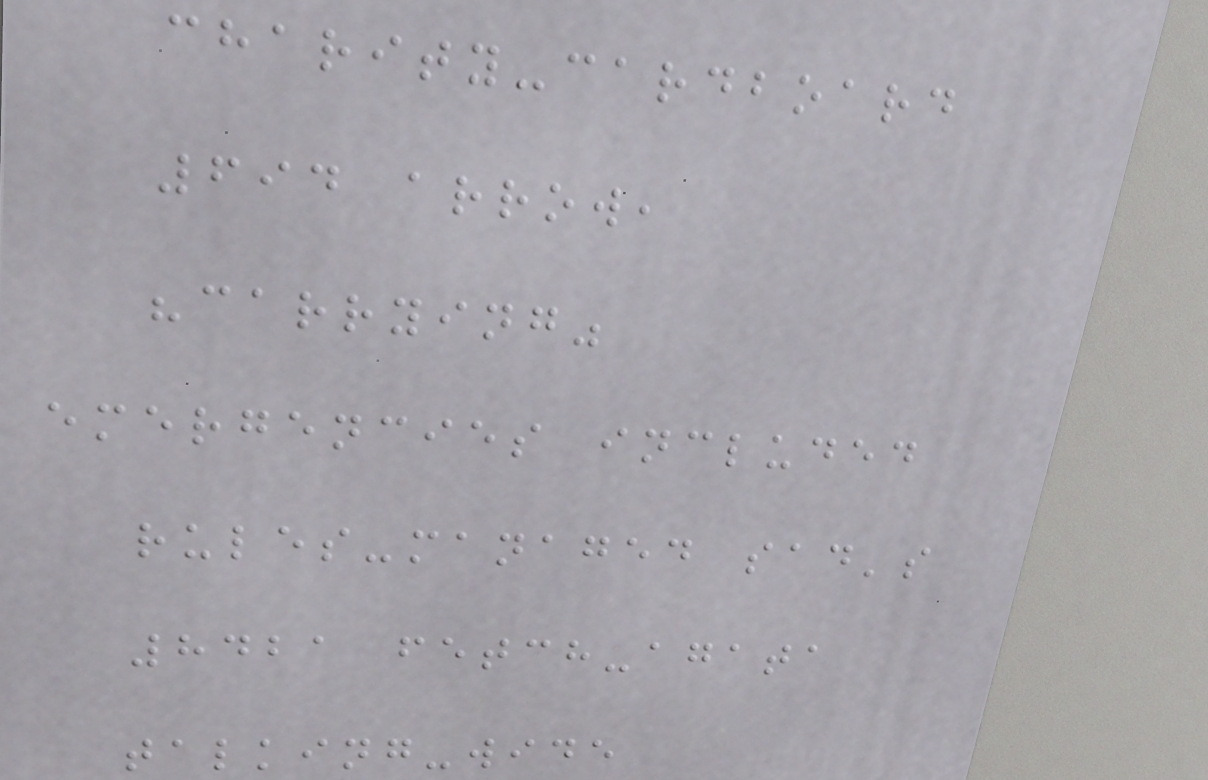charity-cardboard
694 arrow,
"carrying"
emergencies included
rules-managed sad's
8421 fetch-agata
talking-wide
